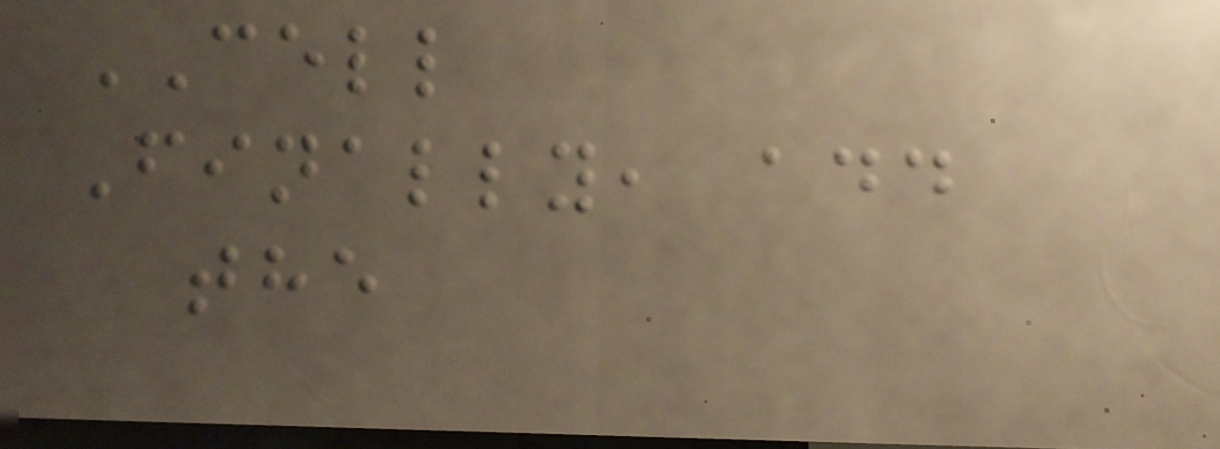CELL
Finally, add
the
